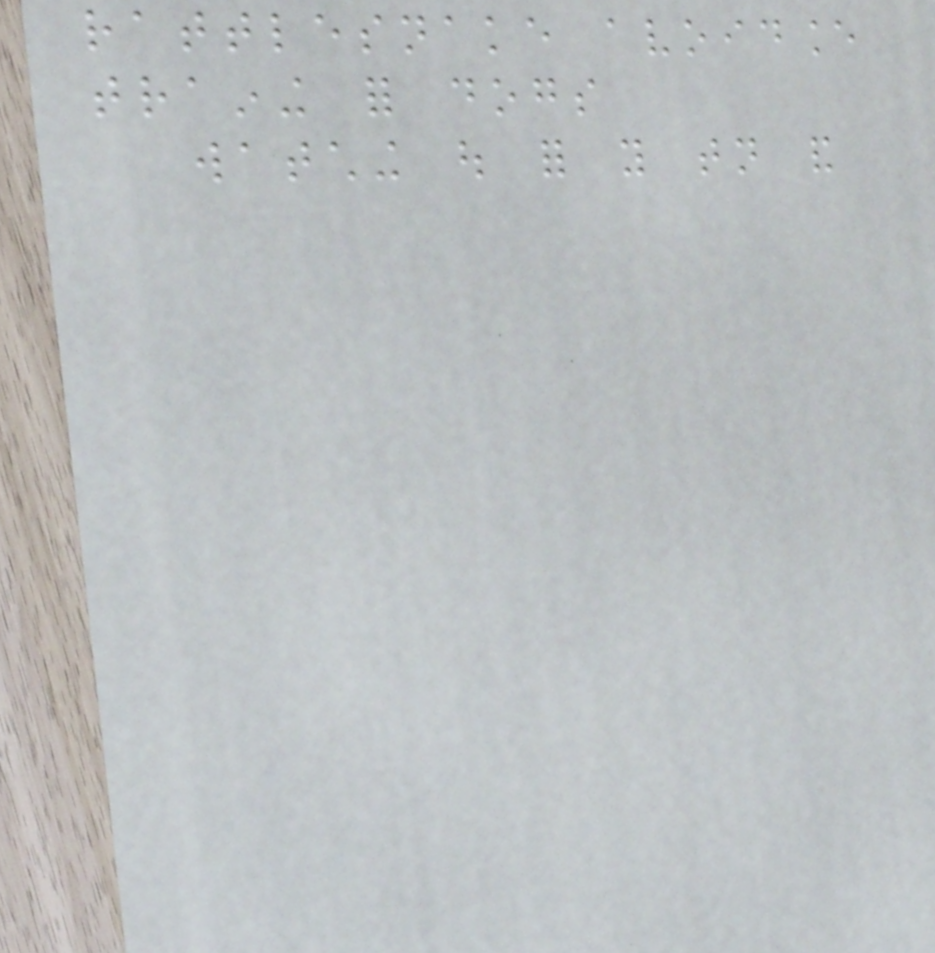rattlesnake avoidance
training for dogs
watching out for you tonight and
